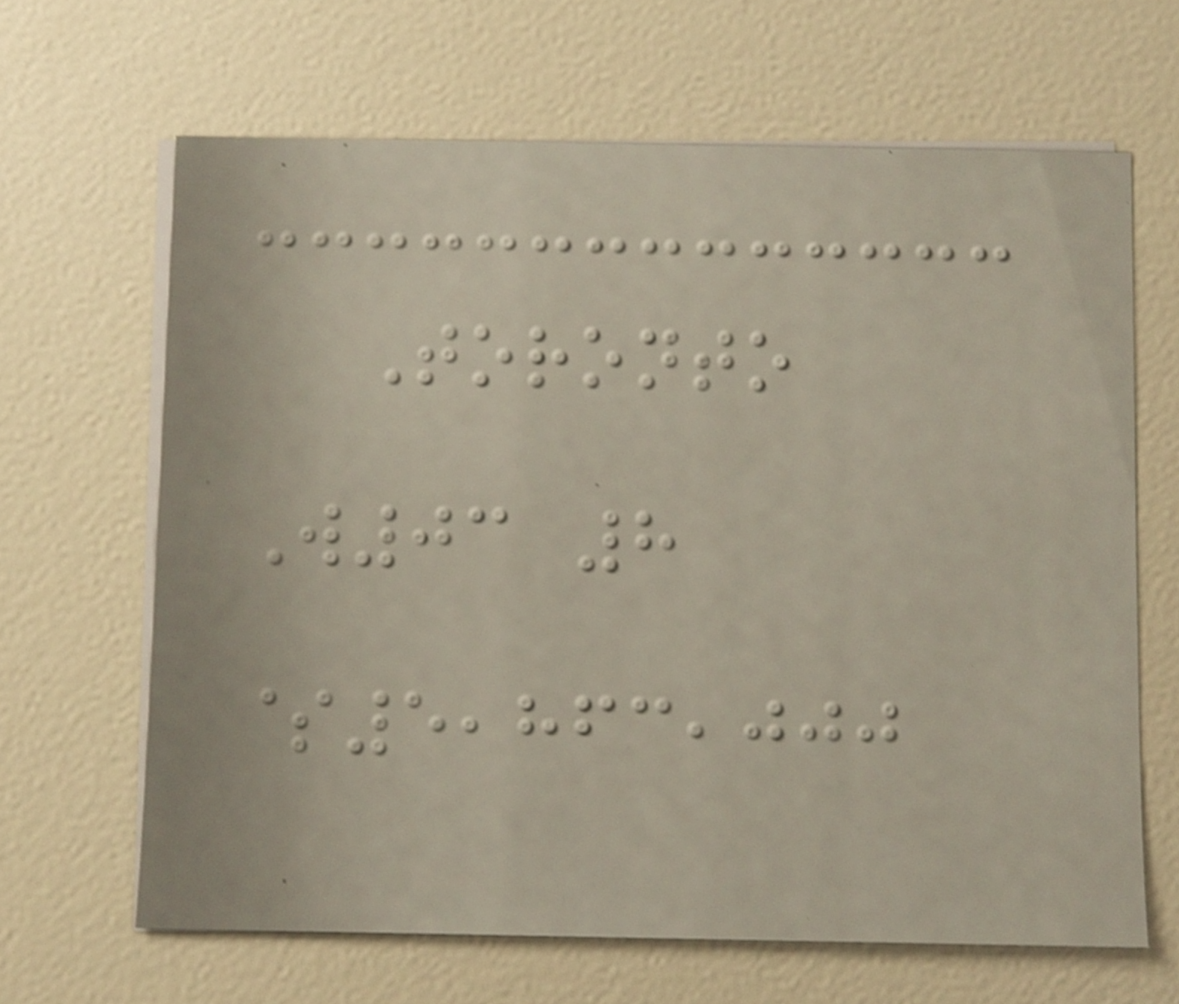Toronto
W03 8
$5,863,000
